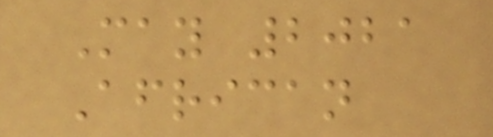May 2021
African
